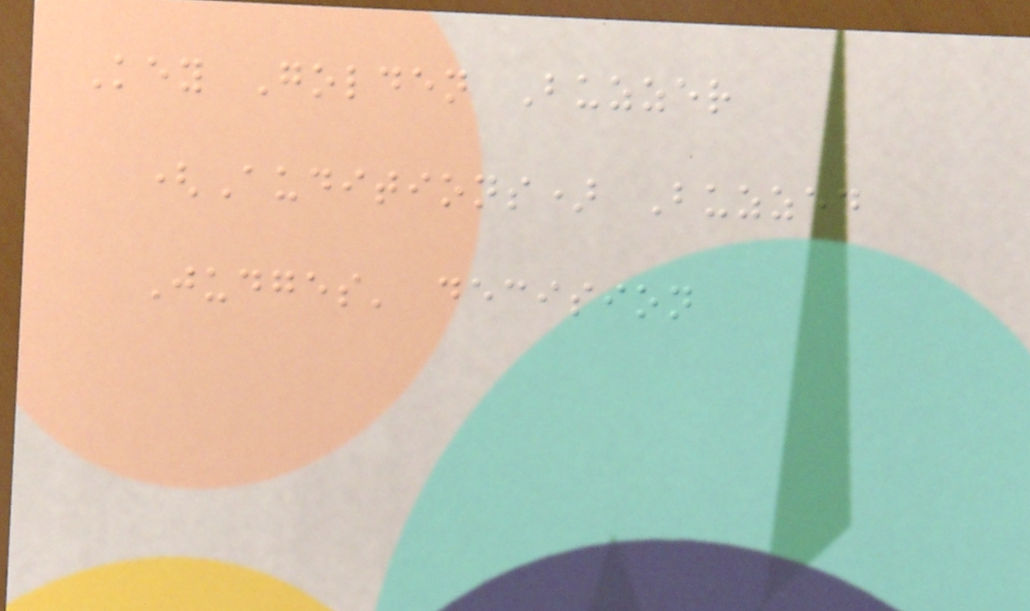Key Golden Buzzer
(Auditions) Buzzed
Judges' decision
